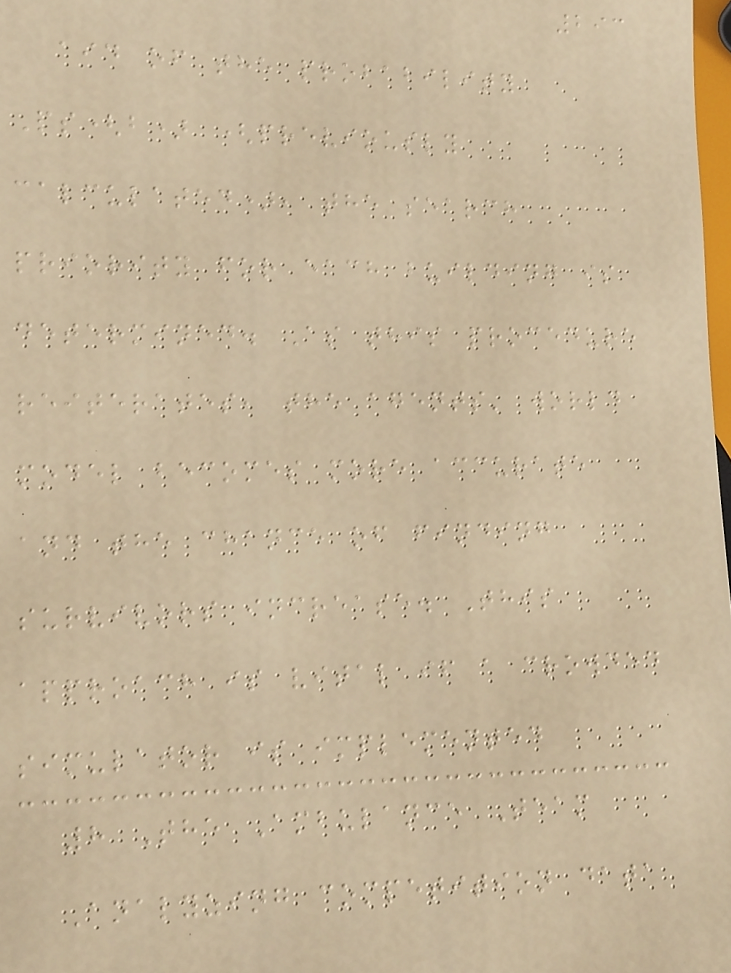293
aid of the probability
Ps(b) (previously
calculated), the search
priority for each building is
determined. As this procedure
reiterates, the agents' world
model becomes more accurate
and the chance of finding
survivors increase. This
approach is vital if a crowded
simulator is implemented
8 The Ambulance Team
Analyzing competition data
